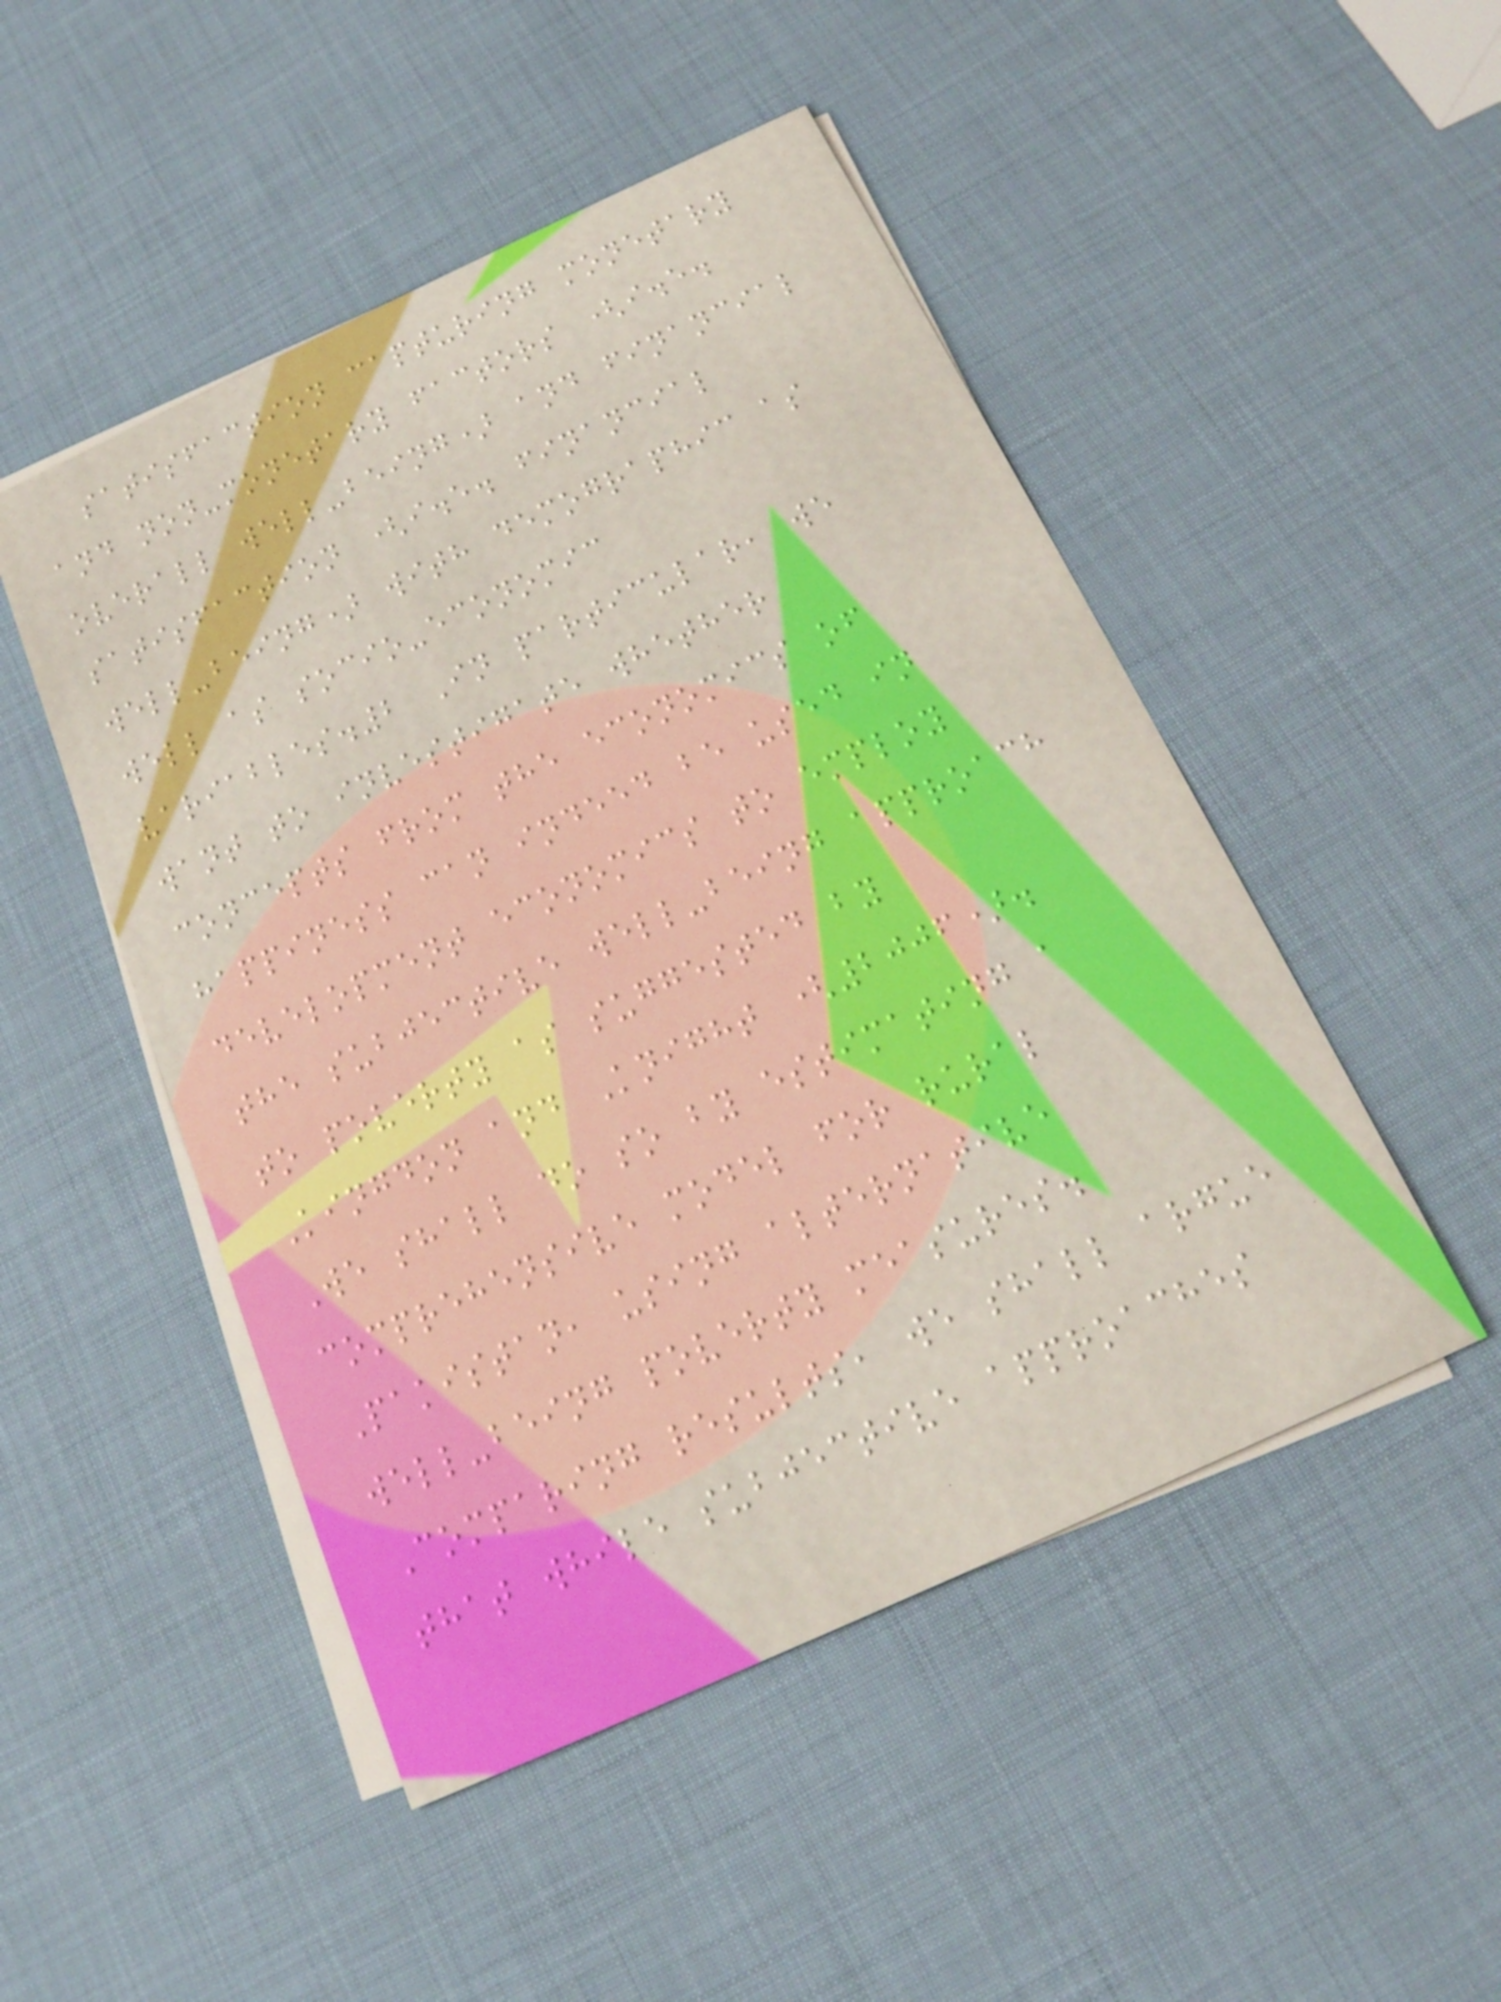satisfaction capturing monetary
and non-monetary factors (i.e.
overall well-being) and financial
satisfaction (i.e. financial
well-being) with demographic as
well as socio-economic
variables.2 In particular, we
want to investigate whether
concepts from the economics of
happiness can indeed be used in
development economics to employ
the subjective well-being approach
to poverty as suggested by
Kingdon and Knight (2006).
We shall do so by estimating a
comprehensive model for rural
Pakistan, using alternative
well-being poverty measures.
Comparing results, we shall argue
that while subjective approaches
